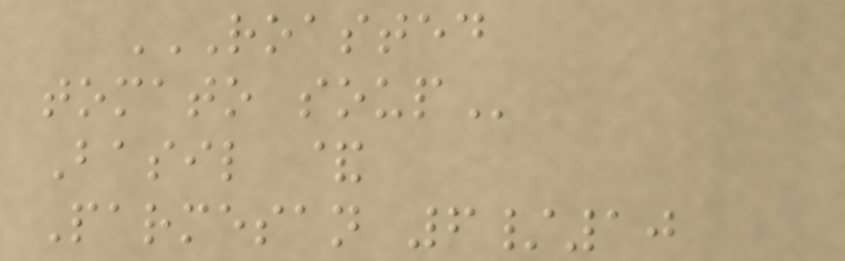ROASTED
TOMATO SOUP
Basil &
Parmesan 6/10
